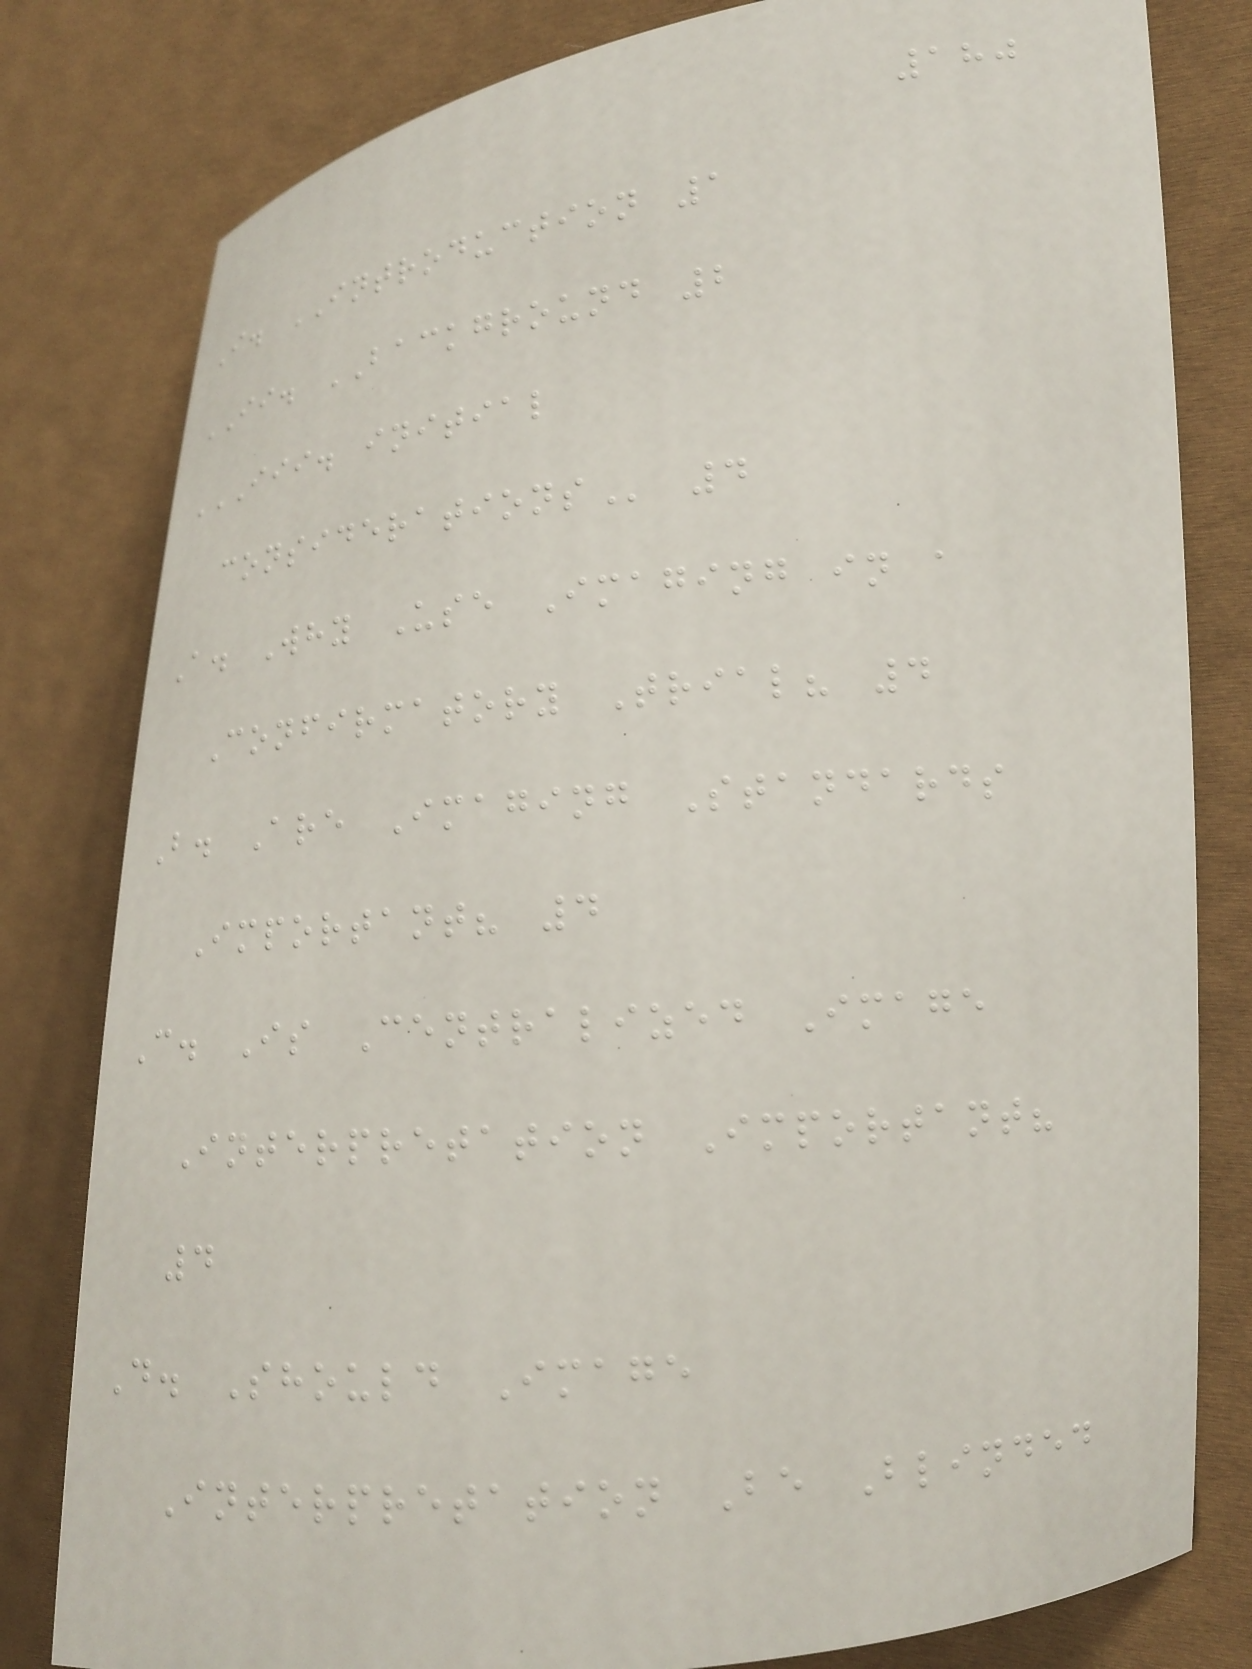180
I. INTRODUCTION 1
II. BACKGROUND 2
III. INITIAL
CONSIDERATIONS 4
A. Why Use Imaging in a
Confirmatory Trial? 4
B. Are Imaging Standards
Important? 4
C. Is Centralized Image
Interpretation Important?
4
D. Should Image
Interpretation Be Blinded
